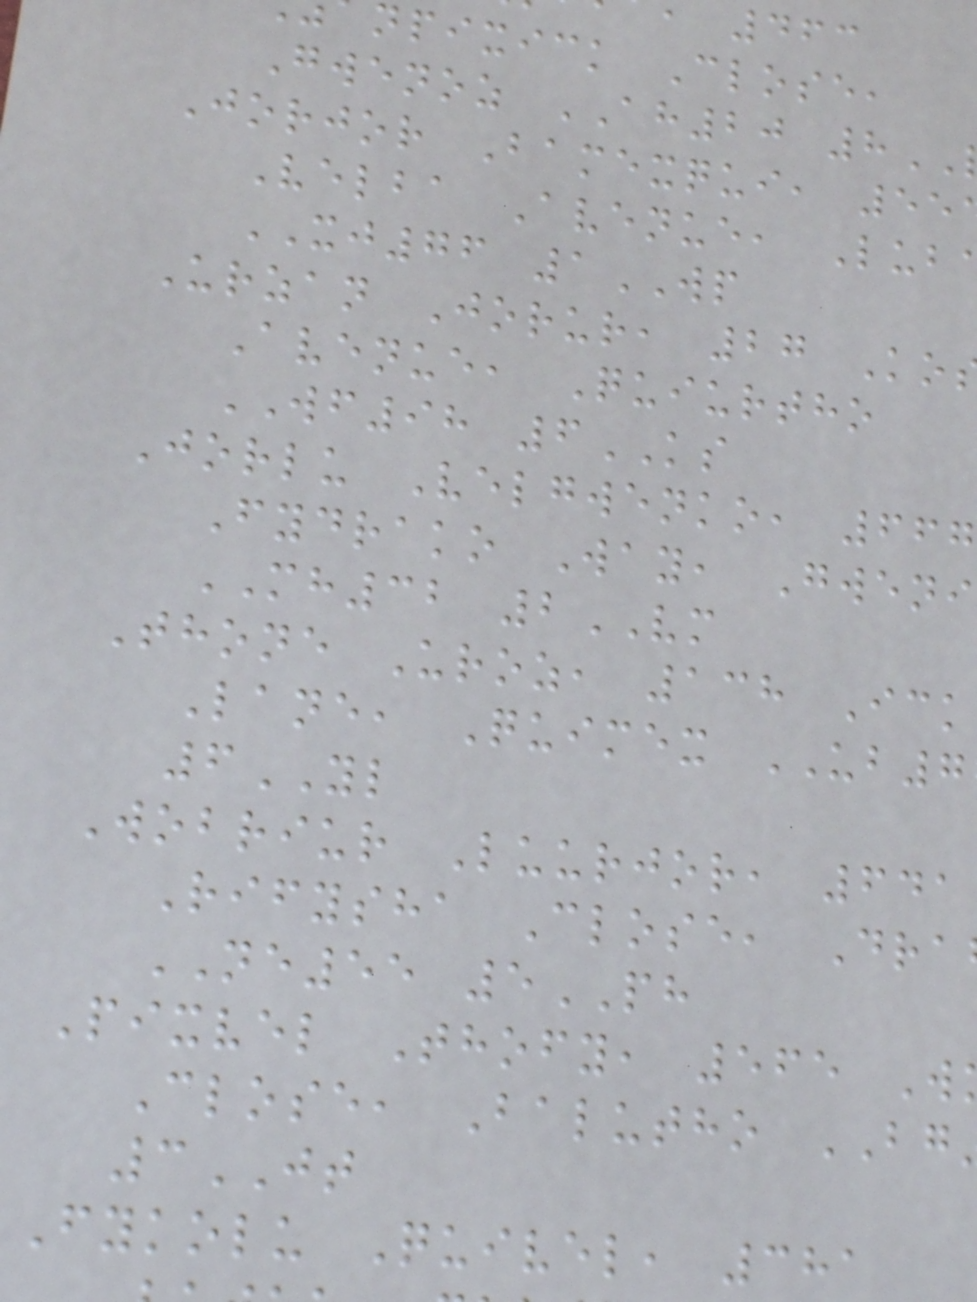npixick Close,
Gwenoz AH20 8
Jorjor Bamexqui, 55
Velba Avenue, Lub
XJ76 1WP
Urzan Jorur, 27 Ko
Avenue, Quiurtho
WF98 6KS
Jorlu Velgwenko, 667
Fydrako Way, Gweni
MH32 2VM
Thone Uroz, 138 Ick
Lane, Quimex UB7
6YL
Wobriur Luurjor, 641
Rifysha Close, Dra
NE55 5PH
Pixvel Thofy, 565 W
Close, Balutho BG
3JT
Fykolu Quivel, 381
